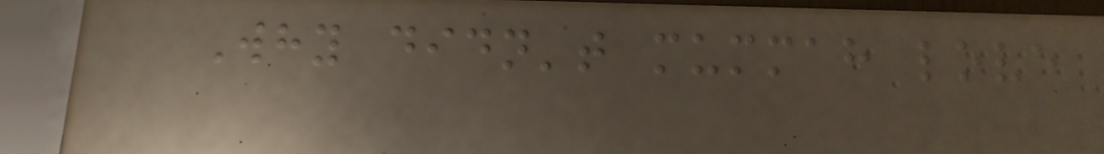Why didn't mummah love
